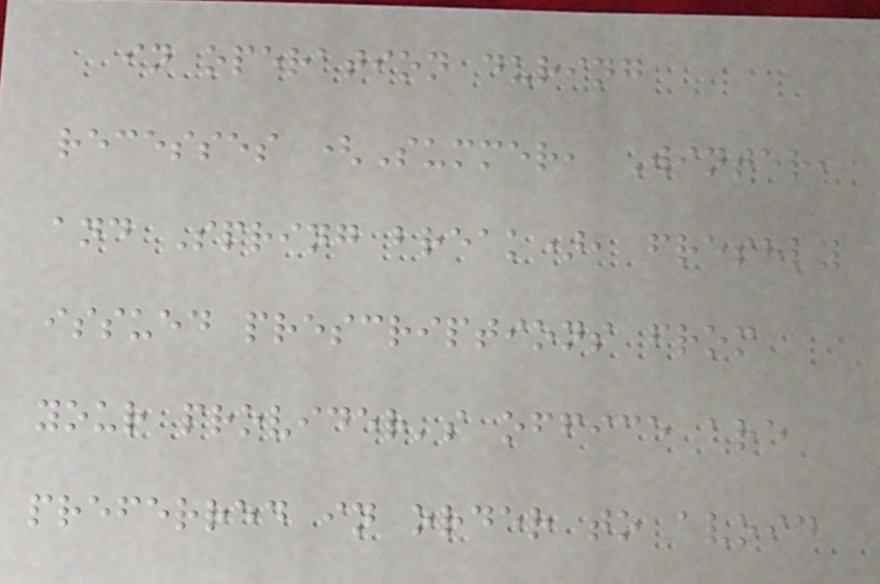in operation during
recesses (Summer, Winter,
and Spring break), freshly
issued prescriptions from
your provider's office are
preferred in order to avoid
